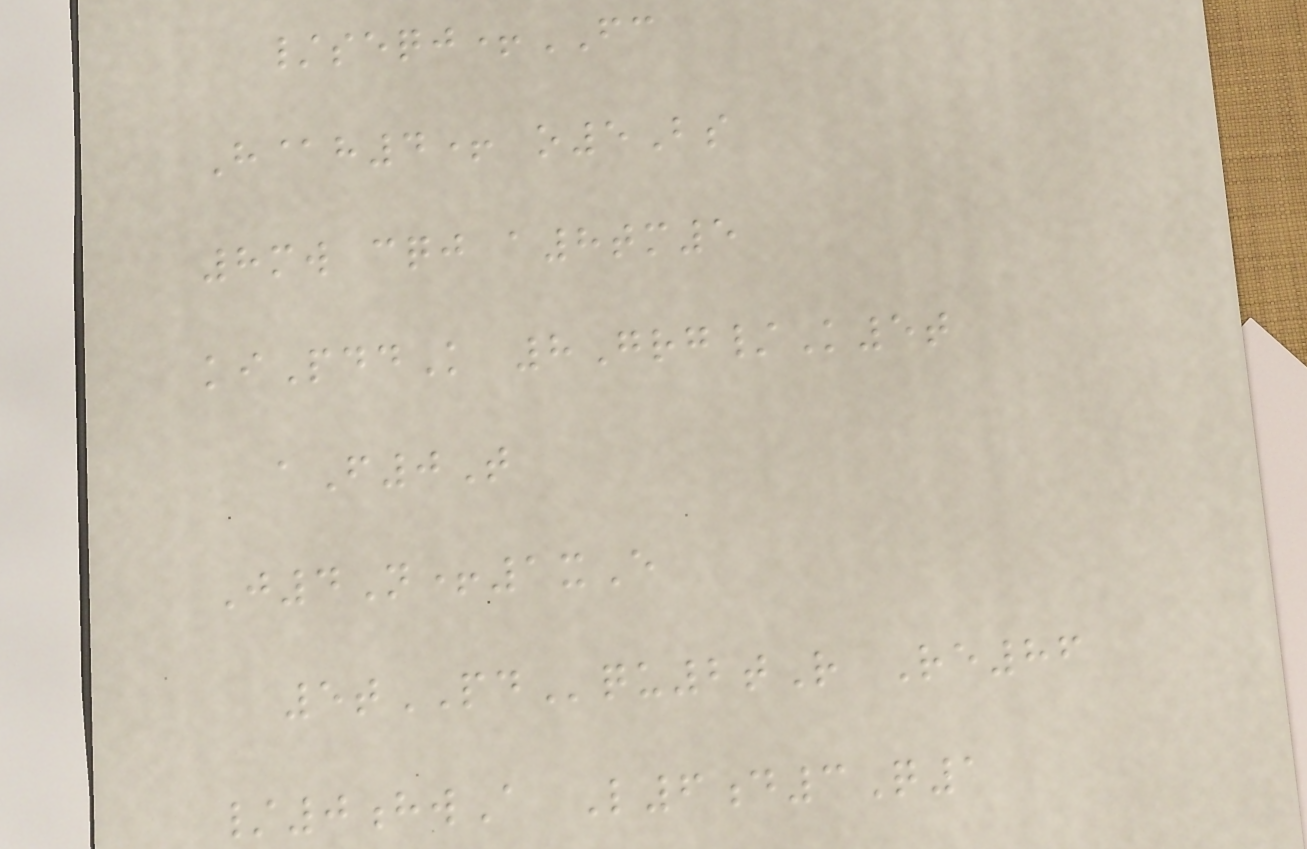/seqj+FC
H@h4+ o5Bs
8mw cqj a8tm5
kiPddK 8Grg/K5t
aF0T
J4N+1xE
5tPDqu2tR Re86
/0hwA L6d3Q1
